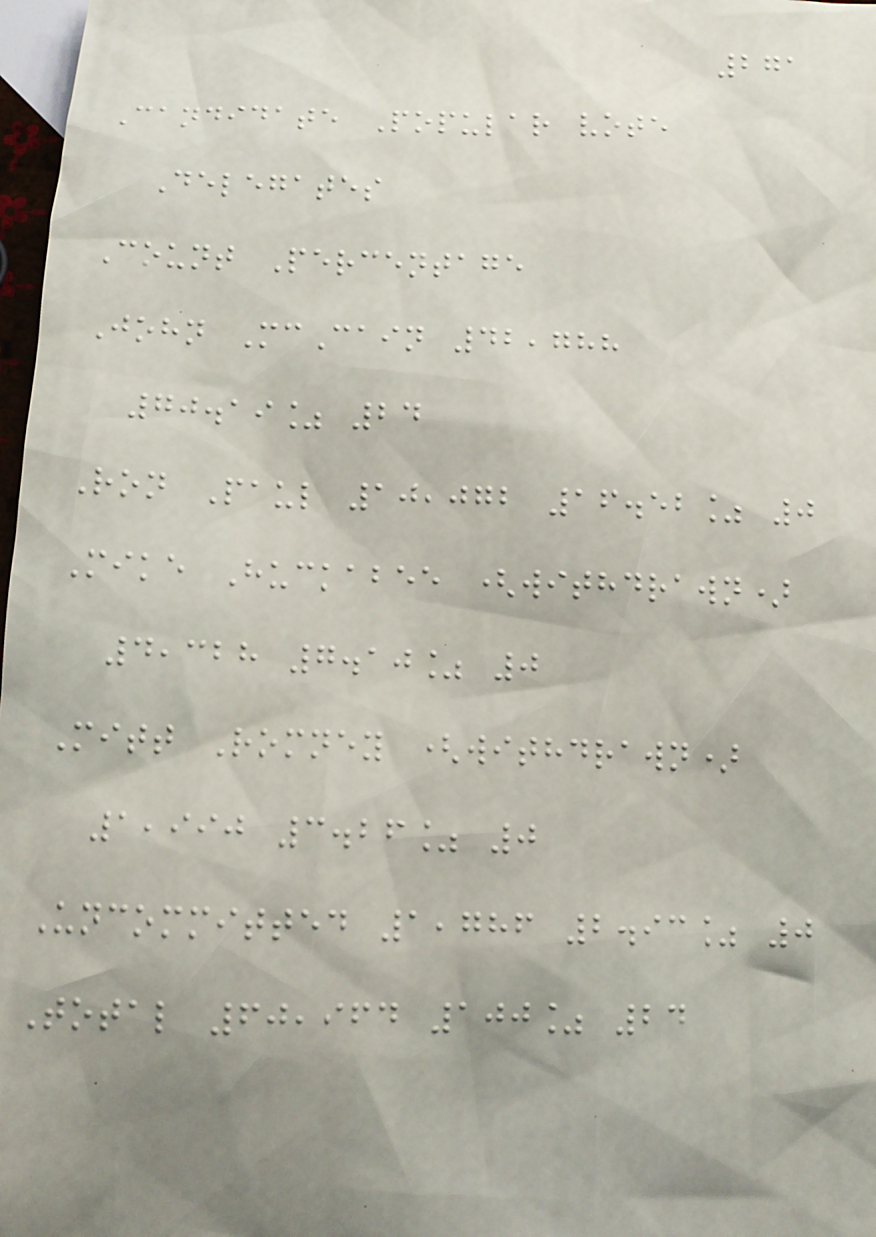271
Candidate Popular vote
Delegates
Count Percentage
John McCain 42,788
70.19% 24
Ron Paul 10,072 16.52% 0
Mike Huckabee (withdrawn)
4,328 7.10% 0
Mitt Romney (withdrawn)
1,990 3.26% 0
Uncommitted 1,786 2.93% 0
Total 60,964 100% 24
